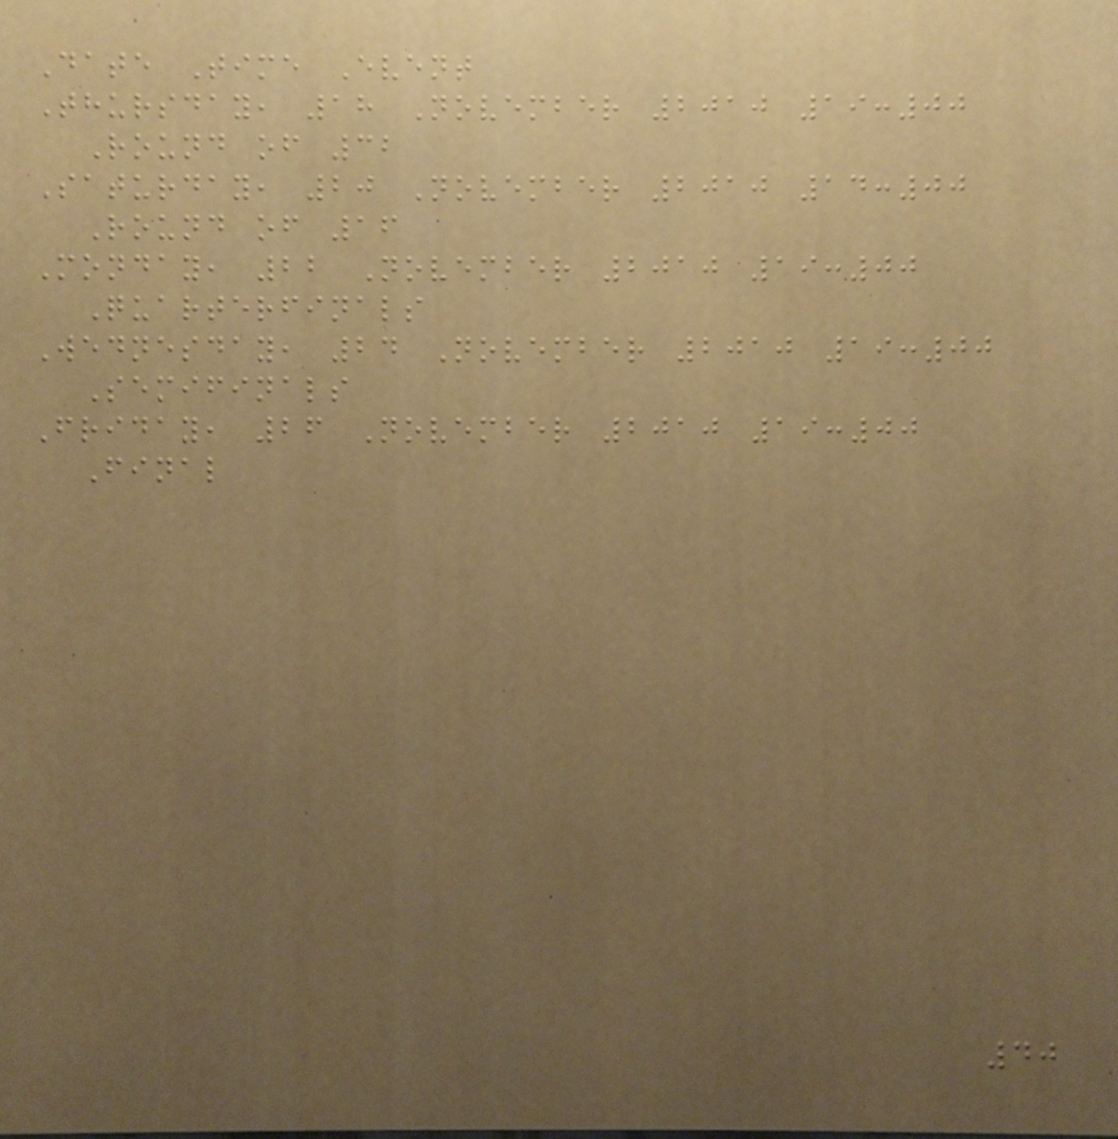Date Time Event
Thursday, 18 November 2010 19:00
Round of 32
Saturday, 20 November 2010 14:00
Round of 16
Monday, 22 November 2010 19:00
Quarterfinals
Wednesday, 24 November 2010 19:00
Semifinals
Friday, 26 November 2010 19:00
Final
40
